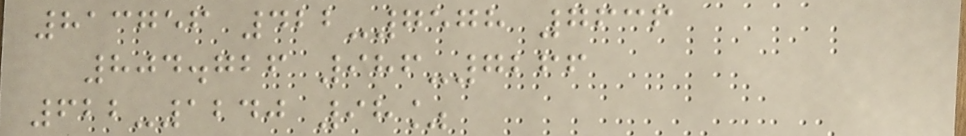813756 422-7578 7636
804.726 986-7266
622-1240 98%
